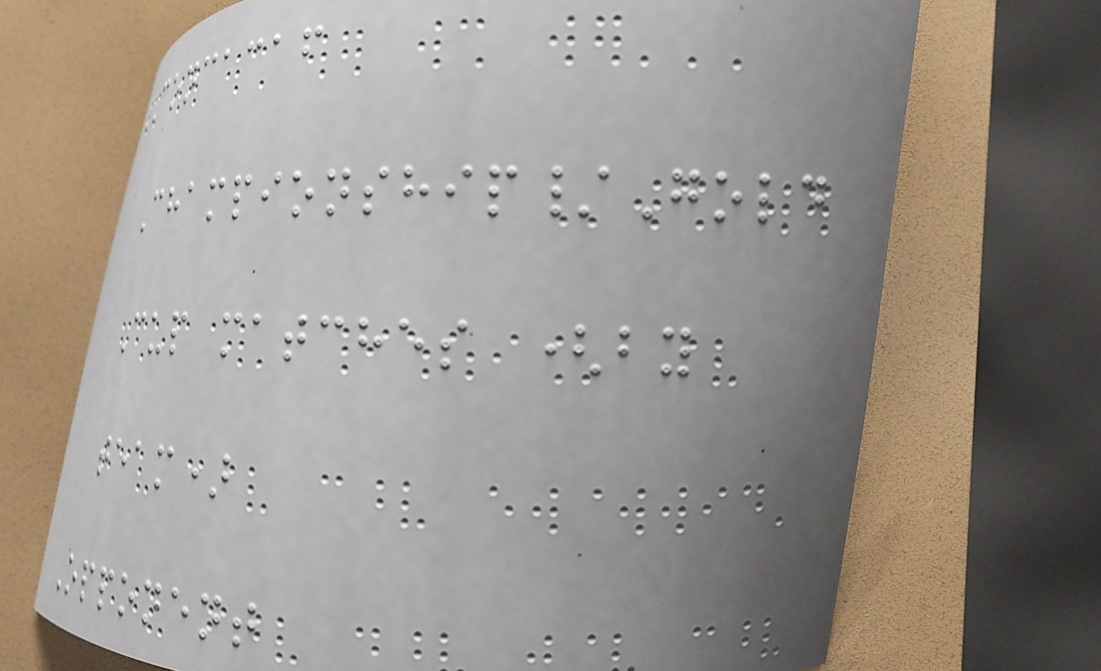CONCACAF
Championship/Gold
Cup matches (by
team)
Opponent
